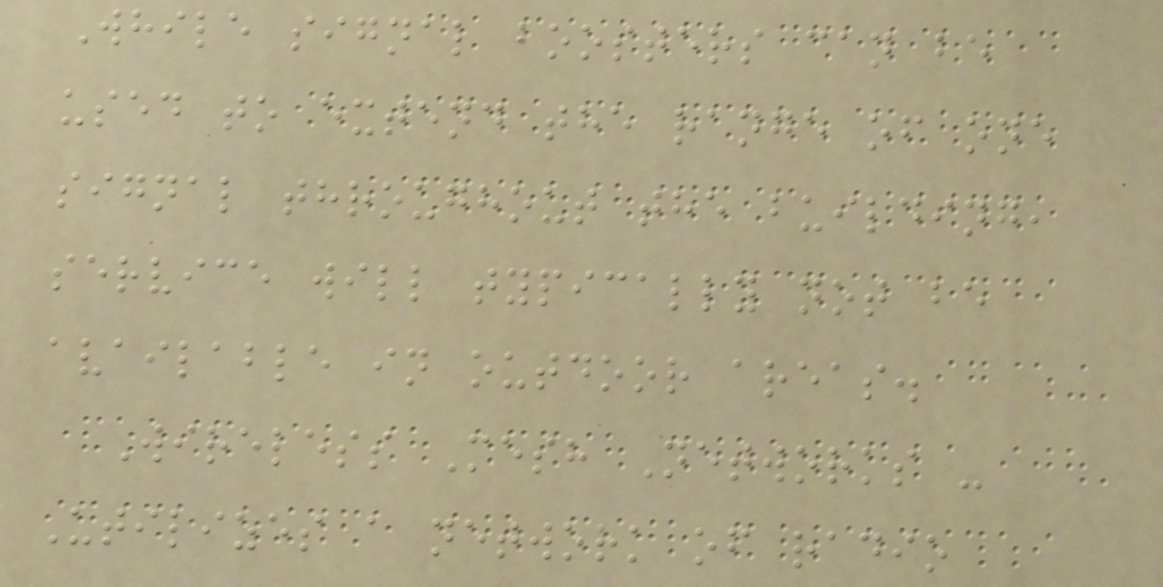While signal boosters can be
used to extend the range of one
signal throughout the building,
service will typically not be
available in outdoor areas.
Wireless Mesh Networks -
Utilizes a network of radio
